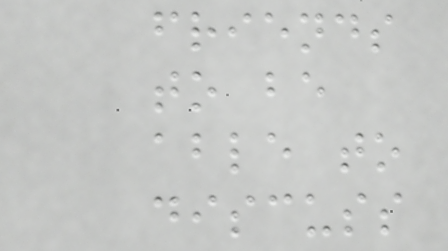friends
to be
able to
discuss
